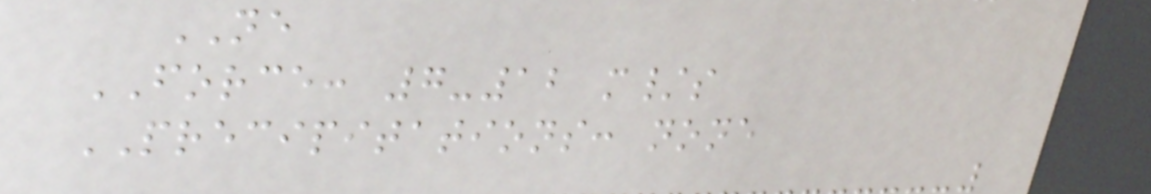NE
FORCE: 7-12 m/s
PRECIPITATIONS: none
